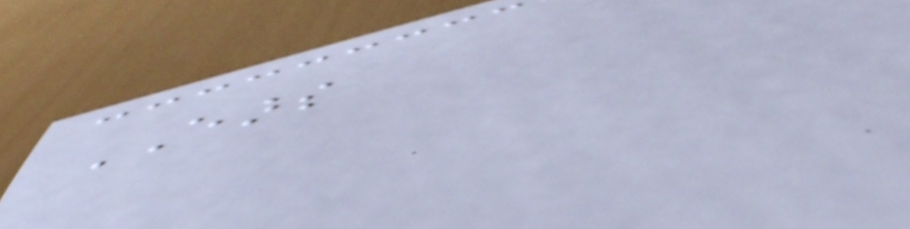EARS
